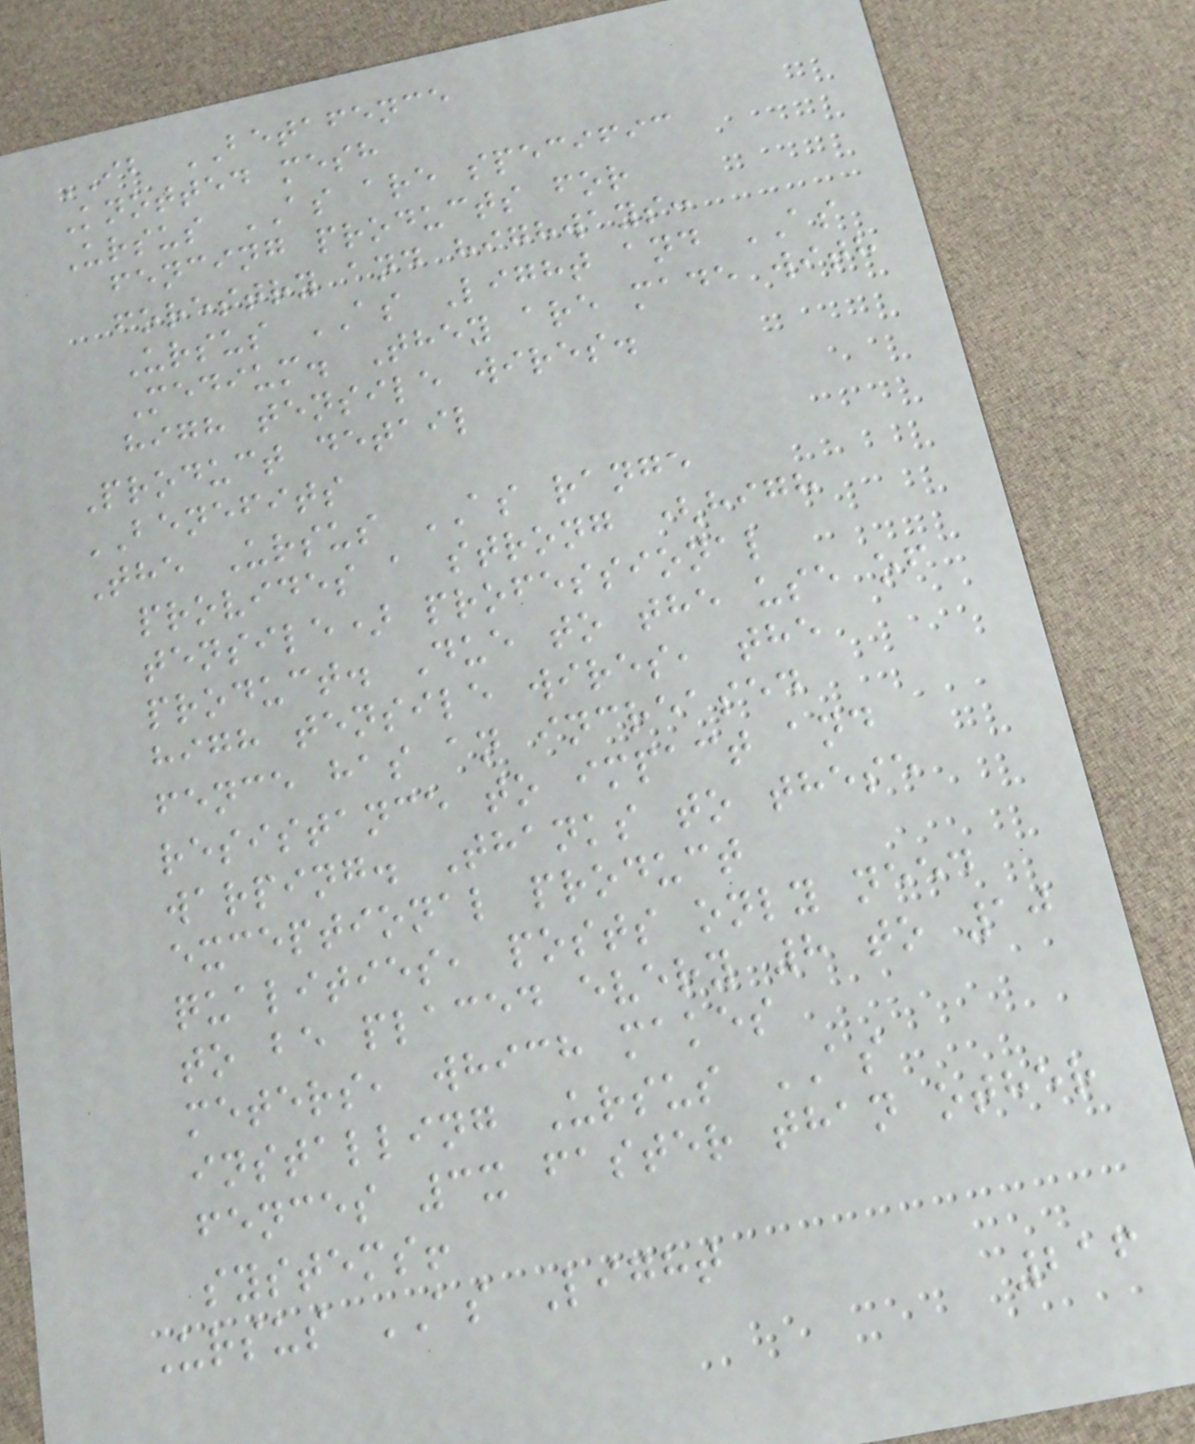IB BETAFENCE
Knotted mesh
Ursus AS are specific
fencing products for
forestry and highways:
Ursus AS Light and AS
Medium. They are made with
high tensile wires.
Product detail
BENEFITS
The Ursus AS range
provides a strong (high
tensile) professional
product. Due to the use of
high tensile wires, the
fence has an increased
resistance to impact and
warping. Thanks to these
exceptional product
qualities, posts only need
to be placed every 8 to 10
meters, which makes
installing Ursus AS
fences 3x faster than other
systems!
Ursus AS Light
216
